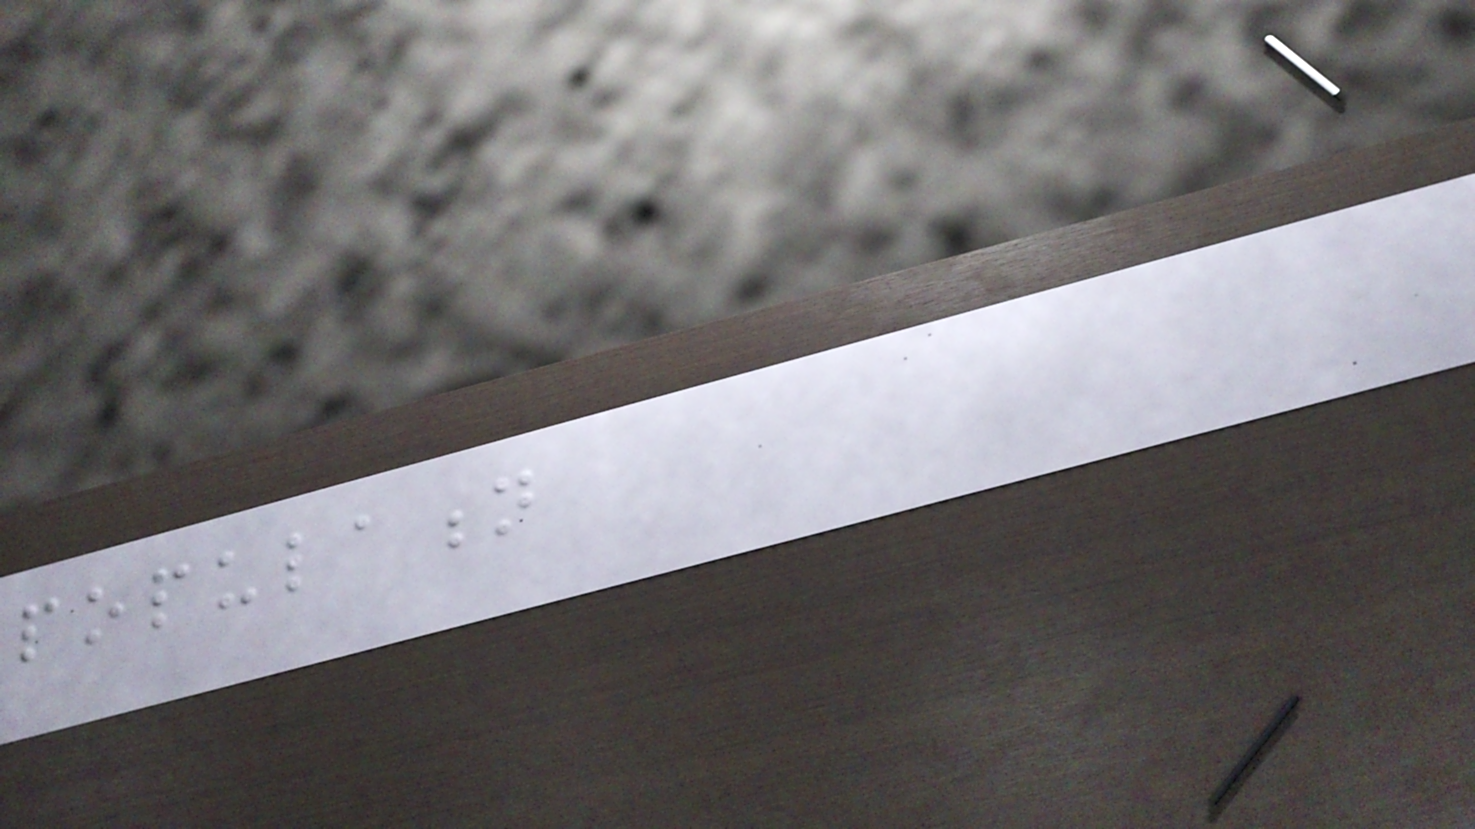population
